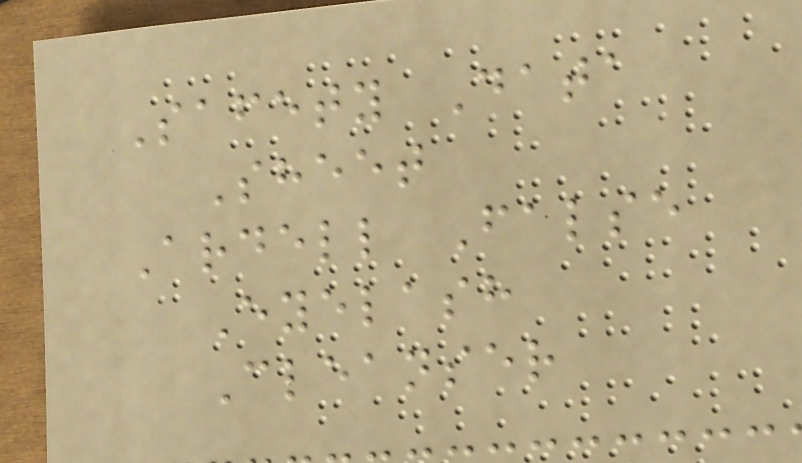Safety Data
Sheet
Ardell False
Eyelash
Cleanser
